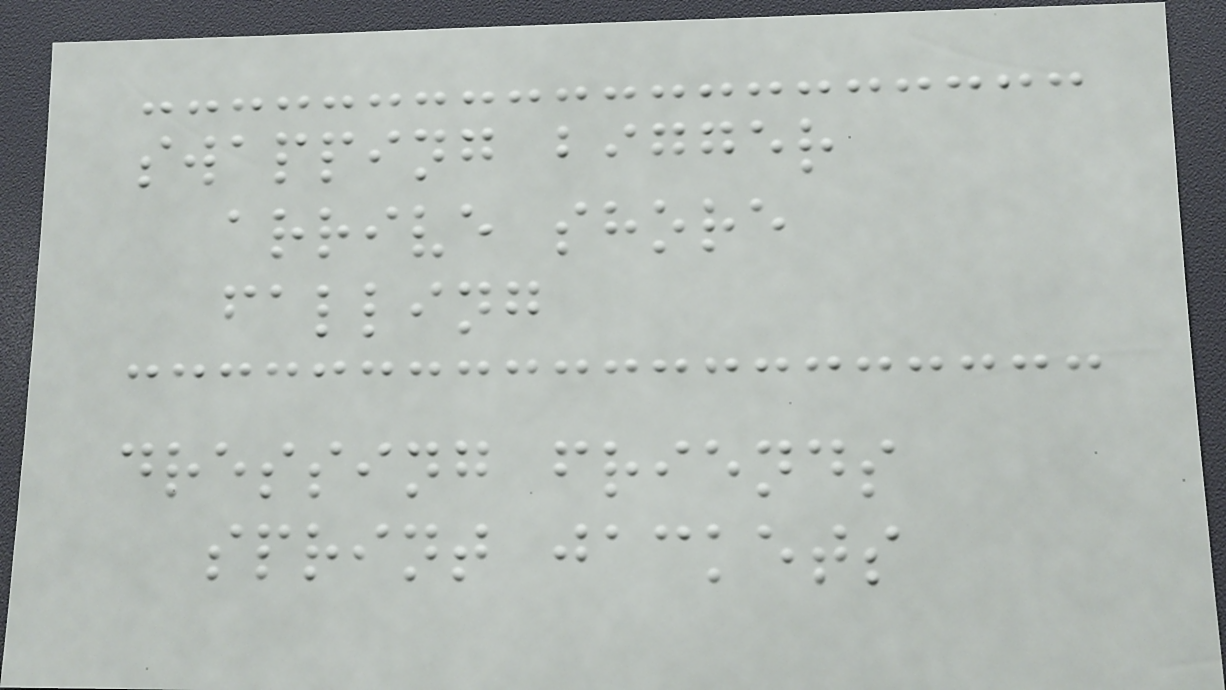swapping bigger
arrive shore
falling
dressing friends
sprint jackets
